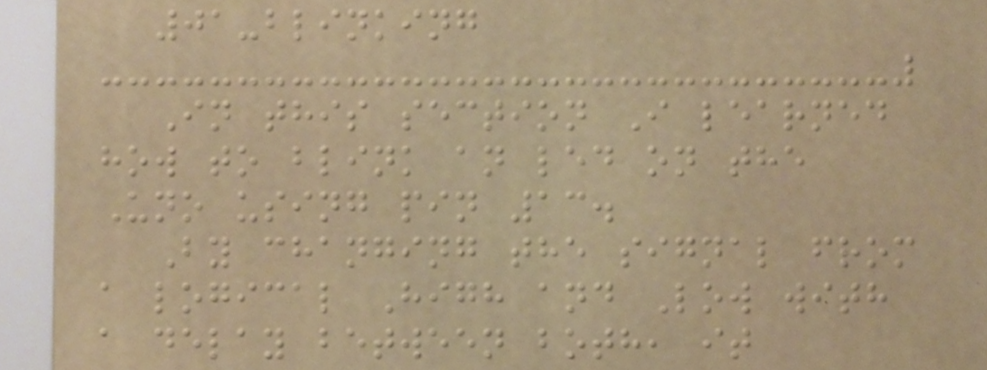01-blinking
In this section I learned
how to blink an led on the
Uno using pin 13.
By changing the signal from
a logical High and Low with
a delay between both, it
